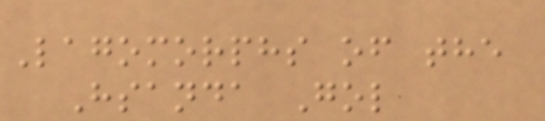Lagomorphs of the
Hsanda Gol
